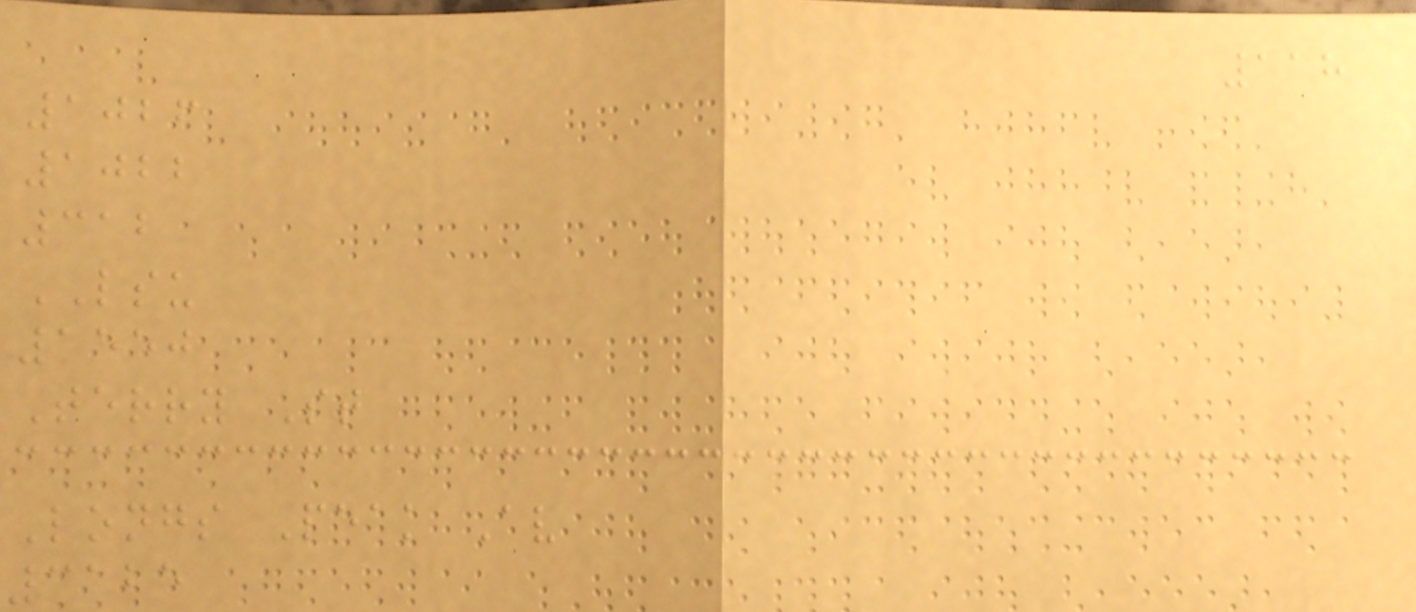118
1026
1022
312
LSU
1550
Terry St
Longs Peak Av
3125
